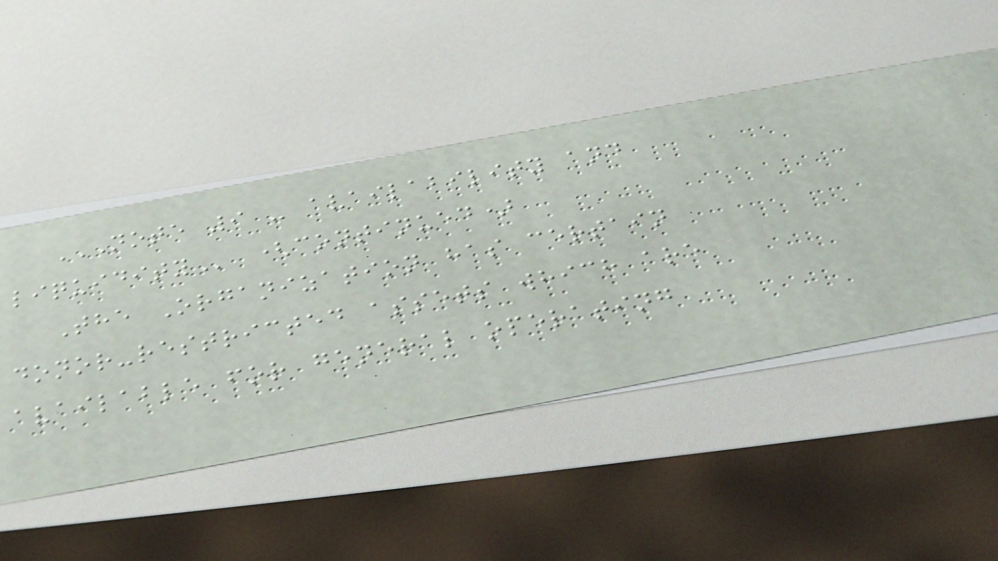NOTE 9 - AVAILABILITY AND
LIQUIDITY (continued)
The Organization has certain
donor-restricted assets which are
available for general operating
